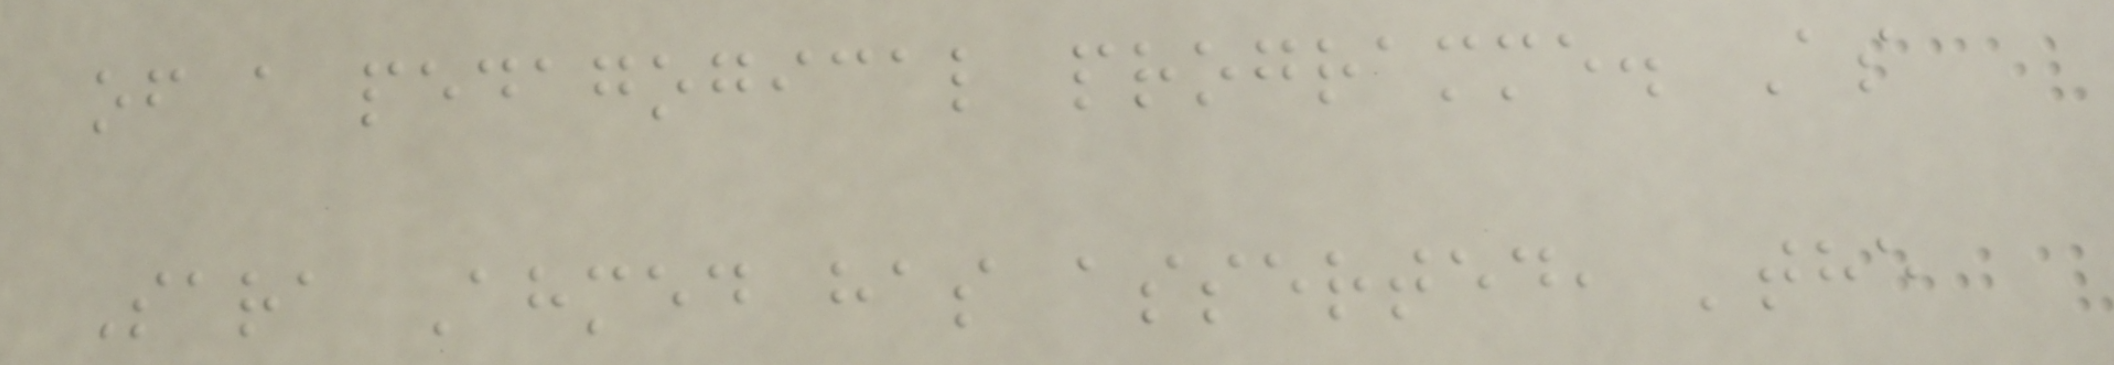of a pedagogical programme. As
Sara Ahmed has asserted, 'the
